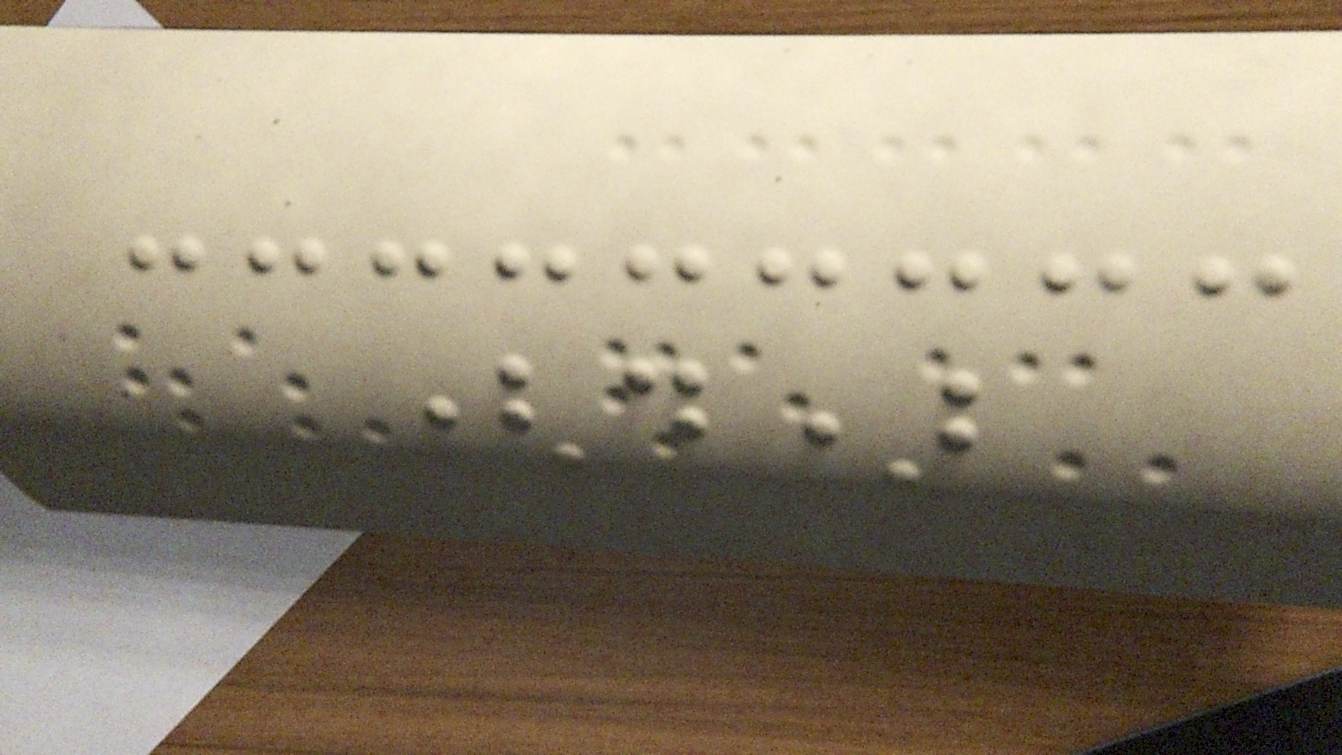(d)
